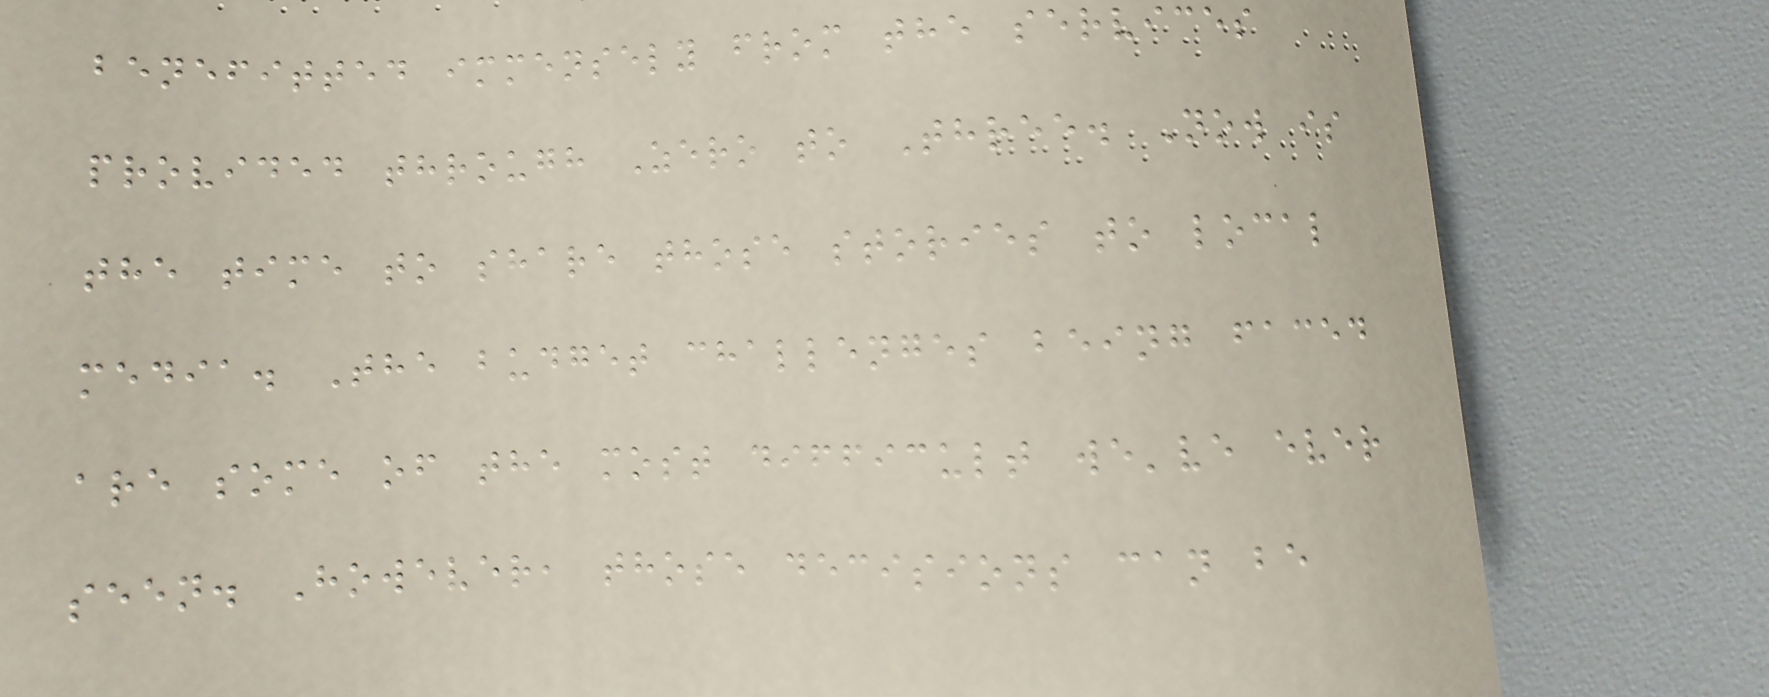benefitted immensely from the services
provided through Zero to Three. Now is
the time to share those stories to local
media. The budget challenges being faced
are some of the most difficult we've ever
seen. However, those decisions can be
